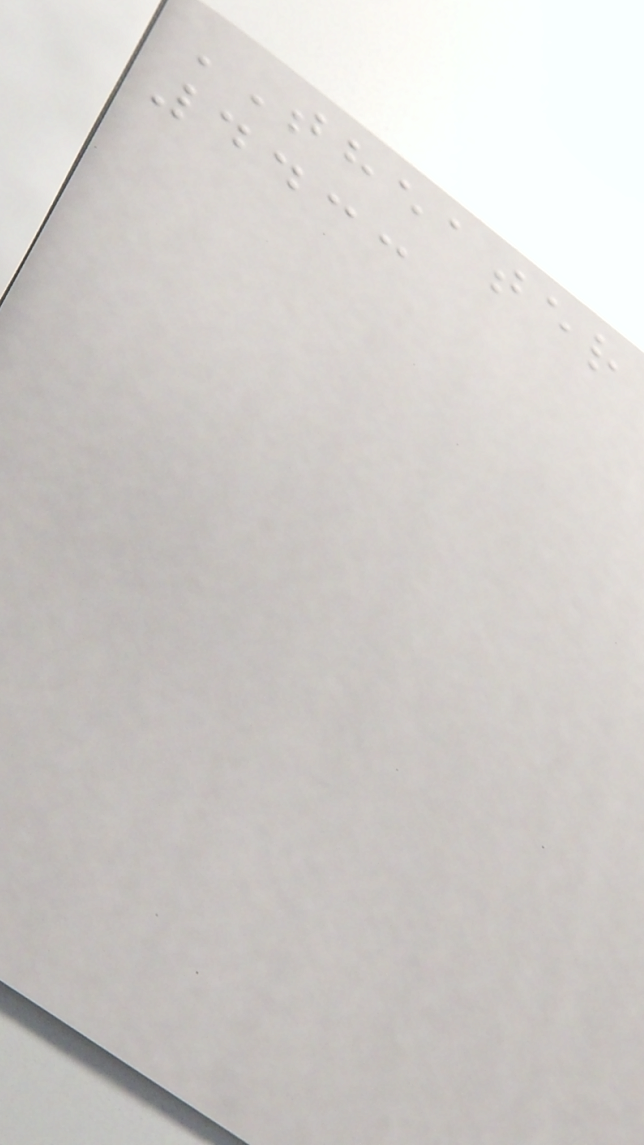THEATER
4433
